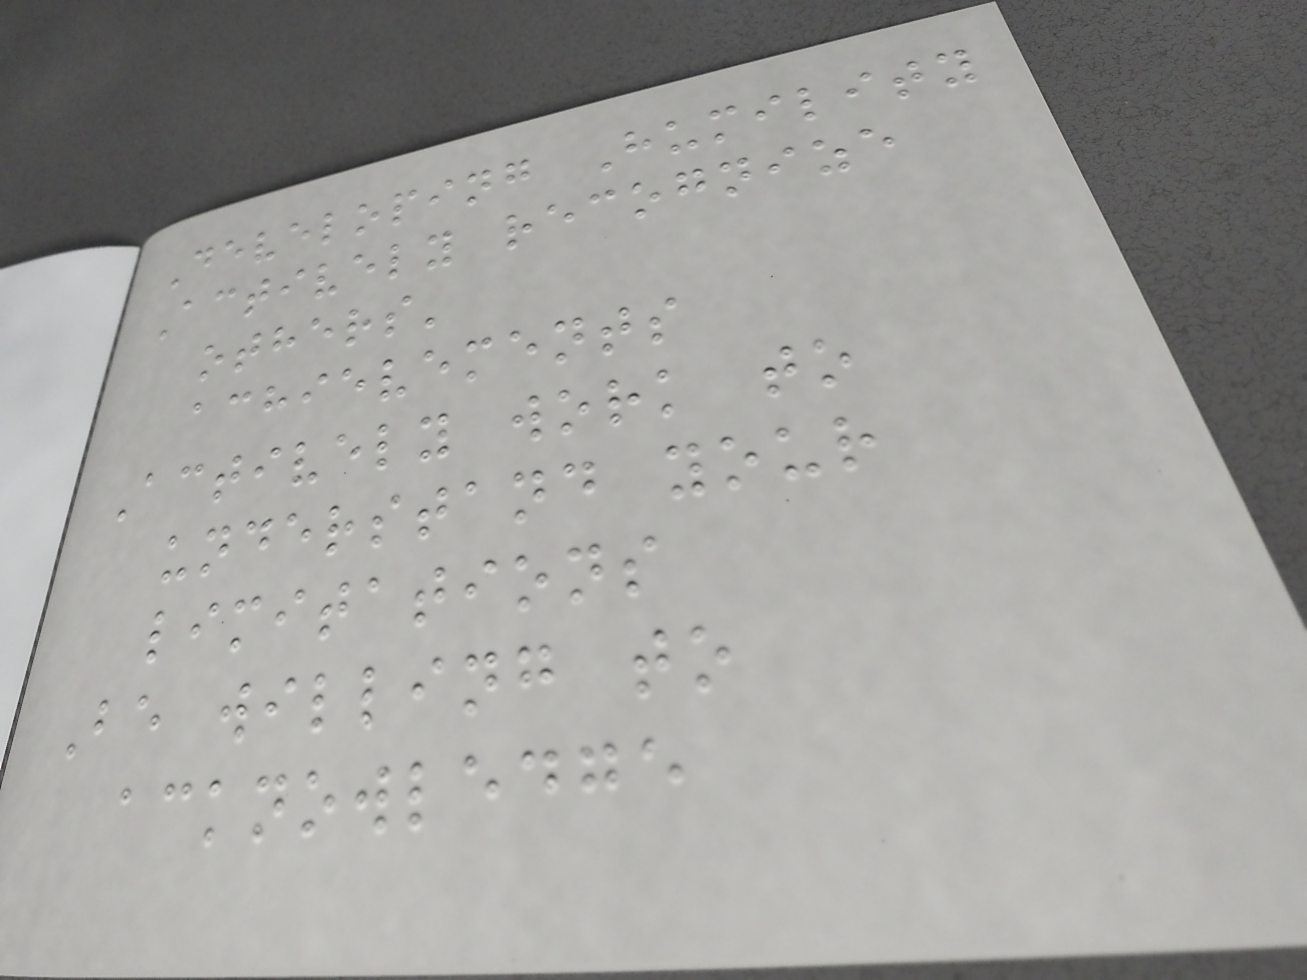Developing Humility
Actively recognize
others'
achievements
Actively work to
understand your
limitations
Be willing to
acknowledge
